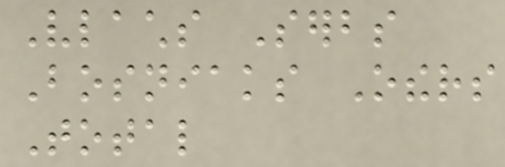Vlachs Serbs
Bosniaks Others
Total
